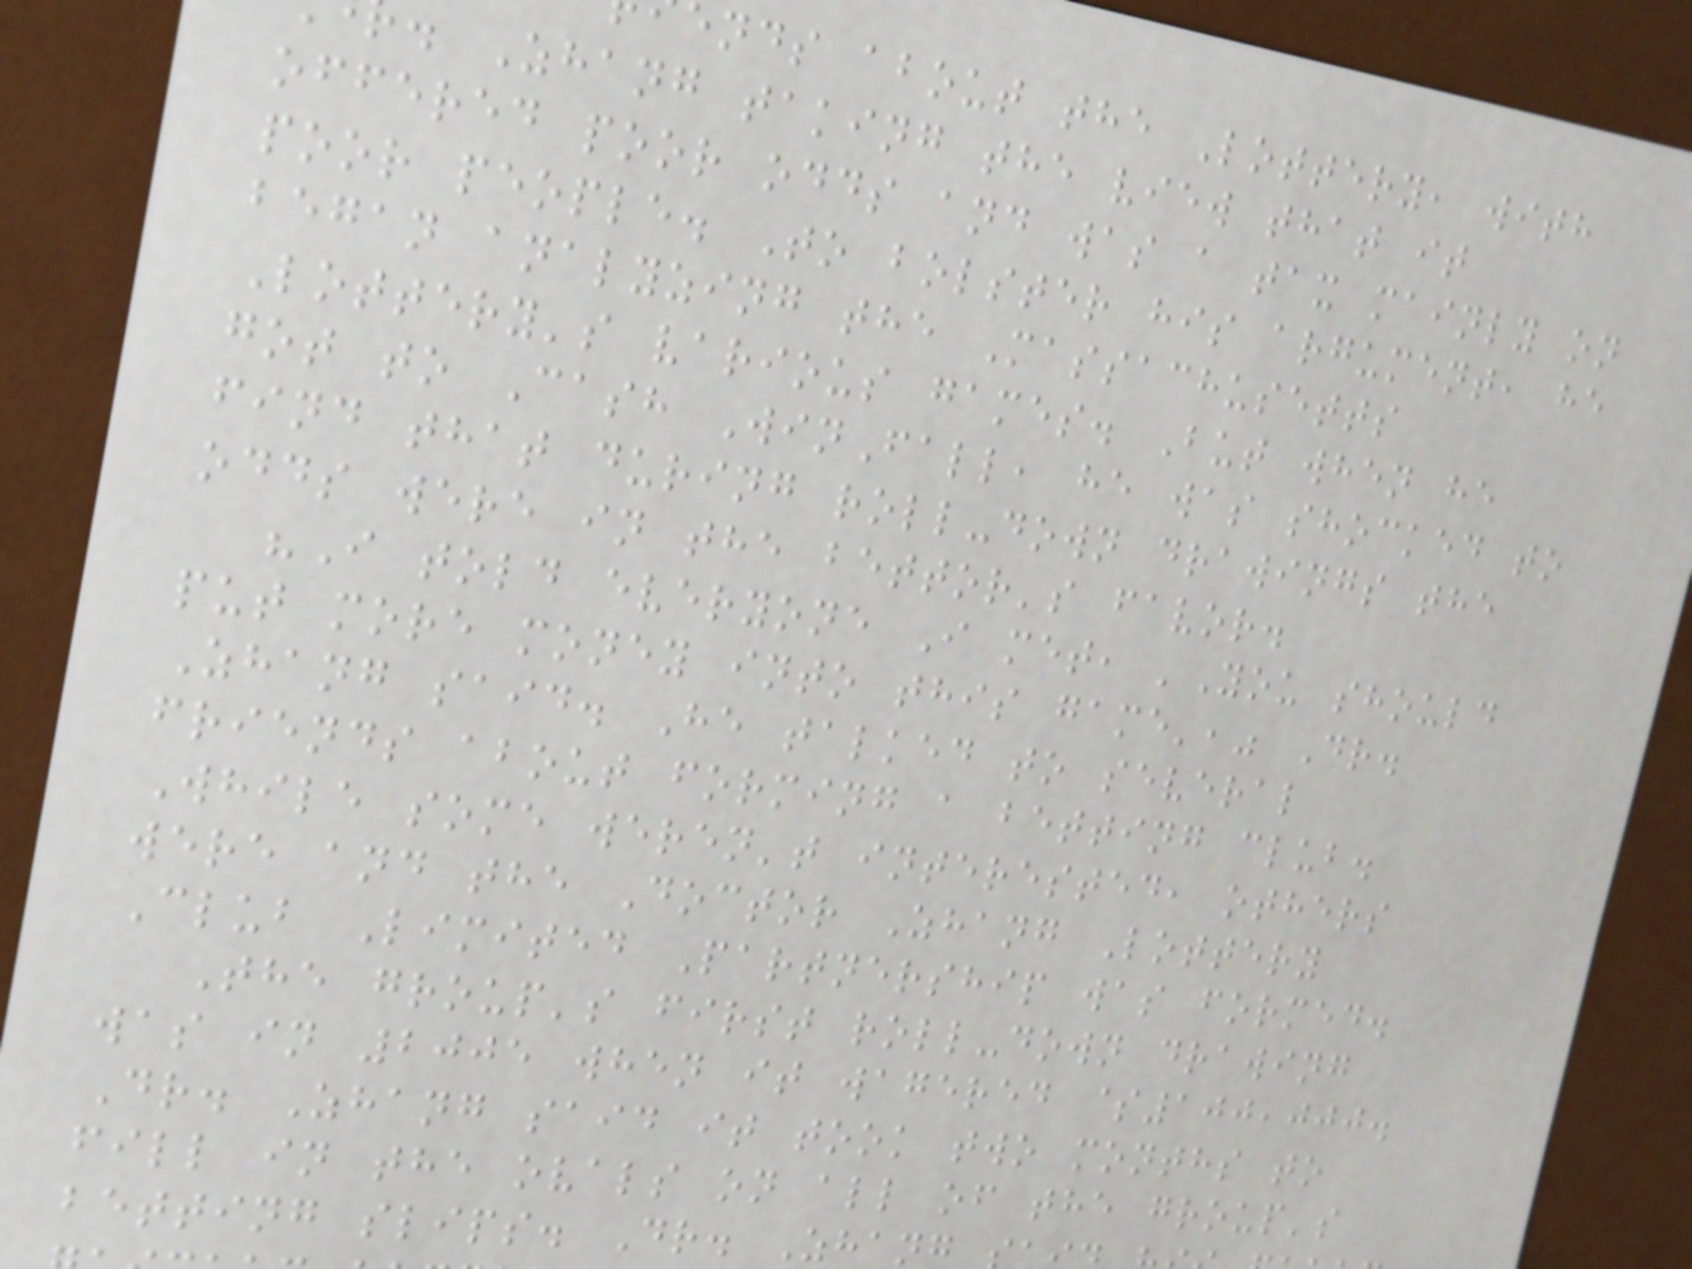ends about the Lottery, with
. Zhang taking the view that it
offered poor odds and was a tax mainly on
poor people. To bolster his argument, he
began analyzing the Massachusetts
Lottery's various games. But when he
got to Cash WinFall, he was shocked to
find that during roll-down drawings the
odds were in the bettor's favor.
"I told everyone I met, 'You should
put more money into this game'," Dr.
Zhang said. He talked to several
friends about forming a betting club.
While some weren't interested, others
were and the Doctor Zhang Lottery
Club Limited Partnership was formed.
The group's first roll-down drawing
was in 2005 when it wagered $100,000.
Dr. Zhang said it took two months to
fill in the ovals on all of the group's
betting slips. Dr. Zhang
